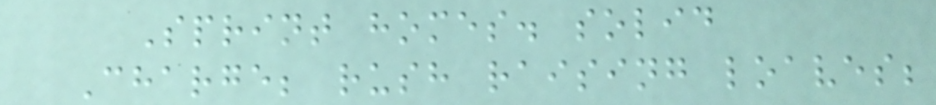Sprint homes. solid
Charge; rush raising loaves;
